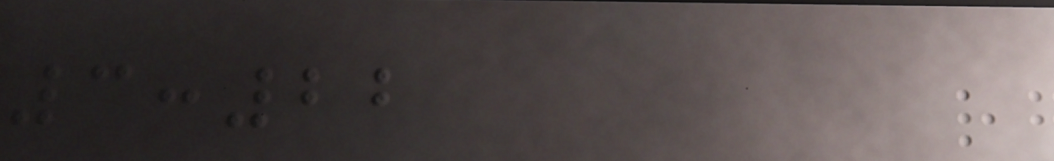3:22
